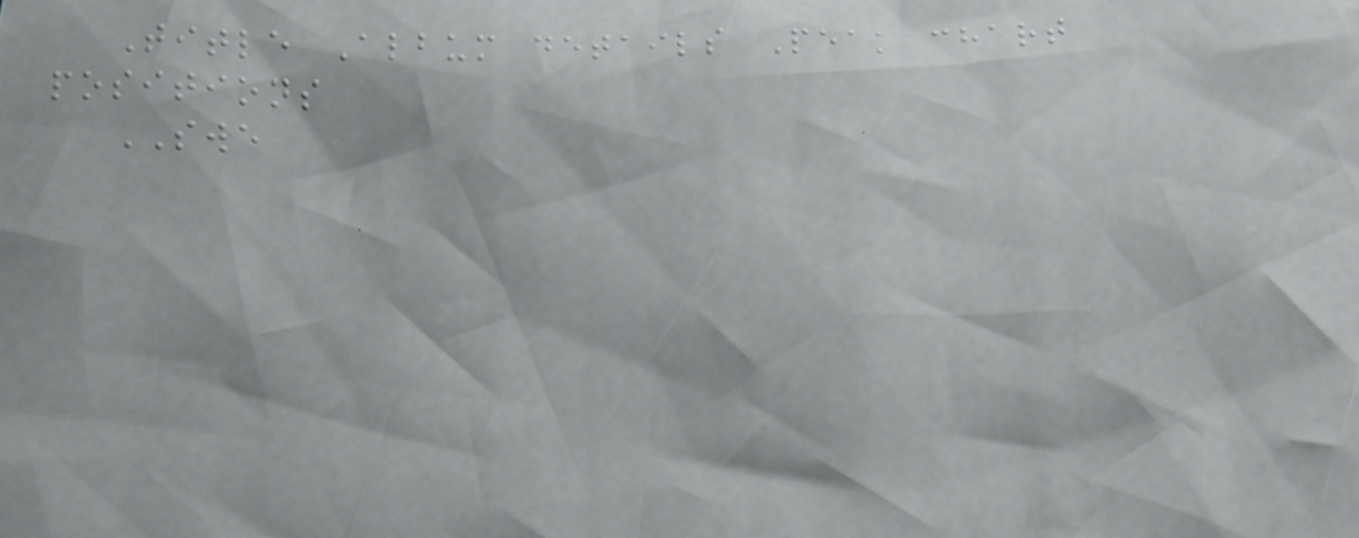Title Album details Peak chart
positions
SWE
